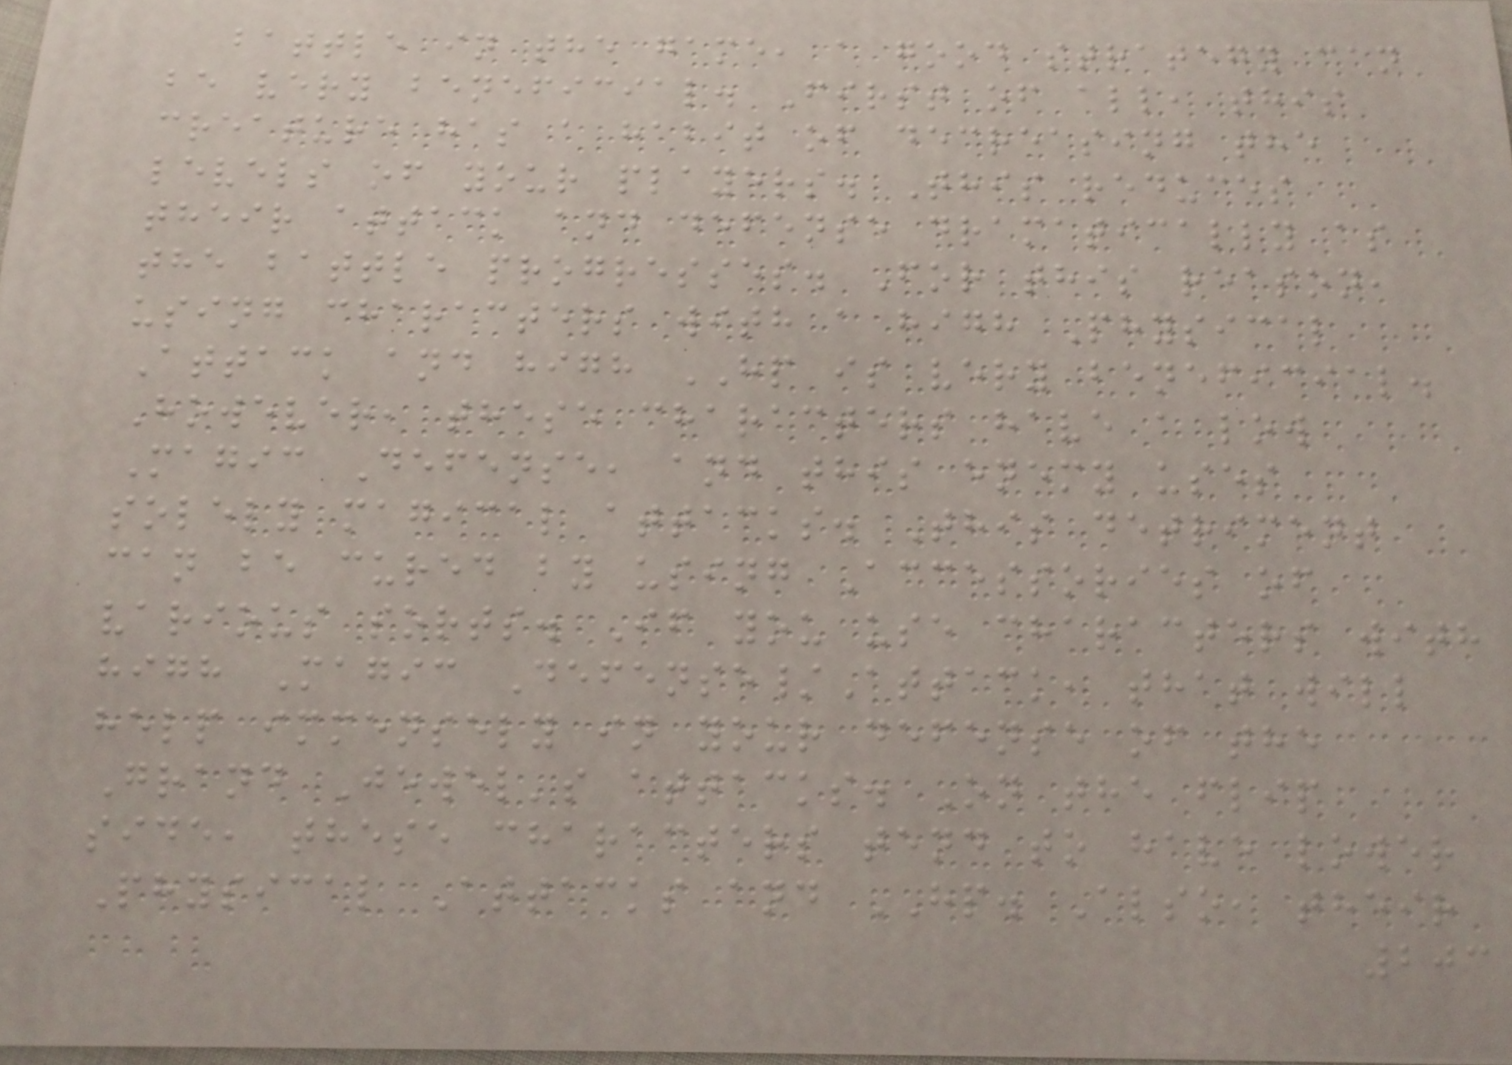battle in the game, a good strategy can
be very beneficial. First of all, this
creature has a habit of decreasing the
levels of your players. This reduces
their attack and defense dramatically as
the battle progresses. For this reason,
using characters with a high Physical
Attack and high HP is very beneficial.
However, these characters have a low
Magic Defense, and this enemy uses
solely magical attacks. This detriment
can be cured by using Accessories of
various sorts. If you use characters with
high Magic Defense/Attack, that will
help immensely in your defense of the
Grand Jewel's attacks. On the flip
side, these characters tend to have lower
Physical Attacks and HP. Also, their
203
